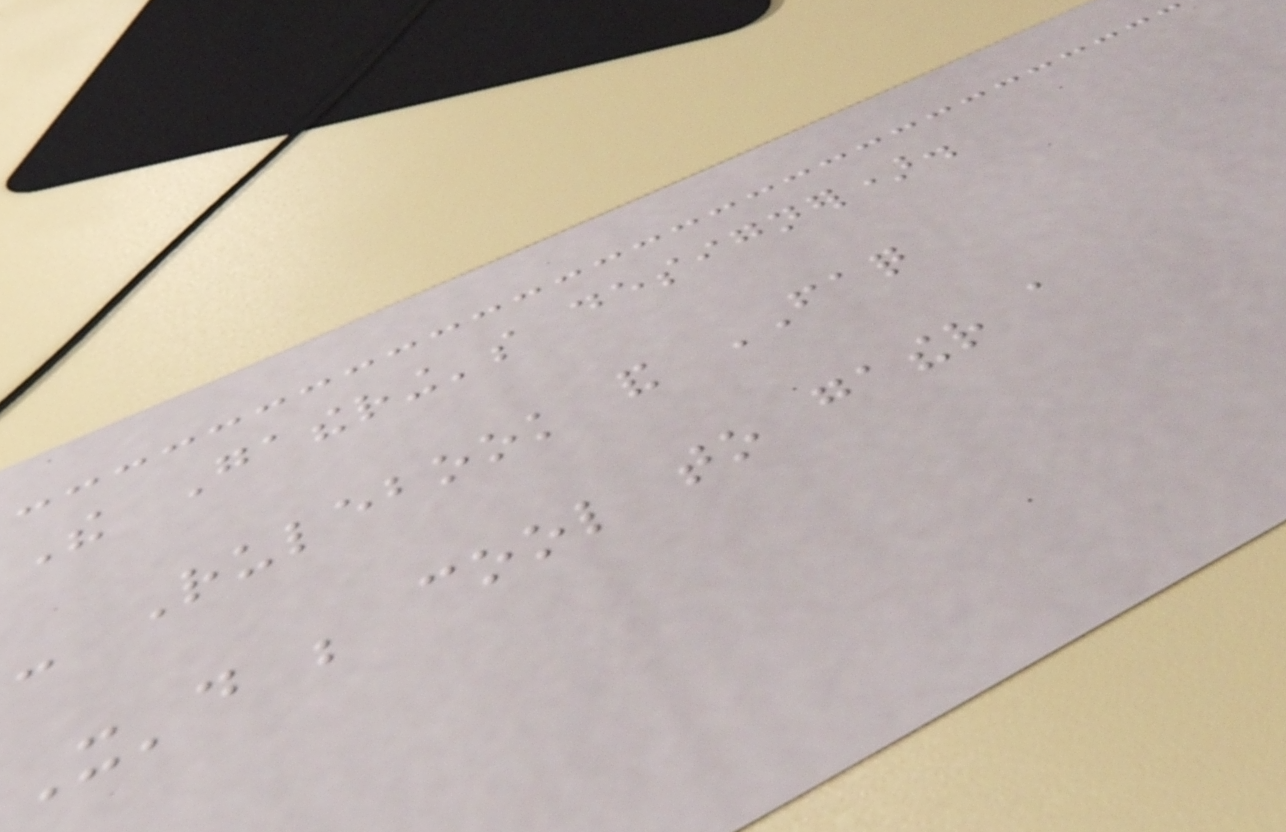The Gathering's designer).
- Rulebook and FAQ
It'd be cool to gather a
